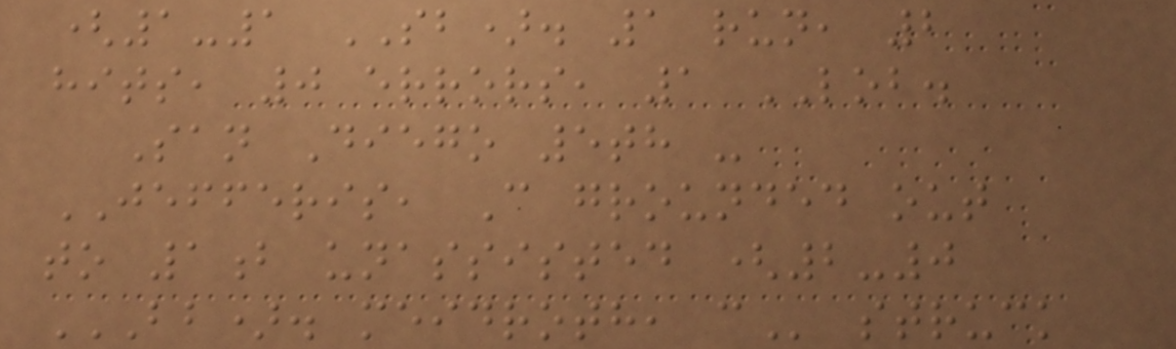(1-1 SB). 1 run, 2
hits, 0 errors, 1 LOB.
San Diego 5th -
JEFFERIS, C grounded out
to 1b unassisted (2-0
BB). MEIDROTH, C struck
